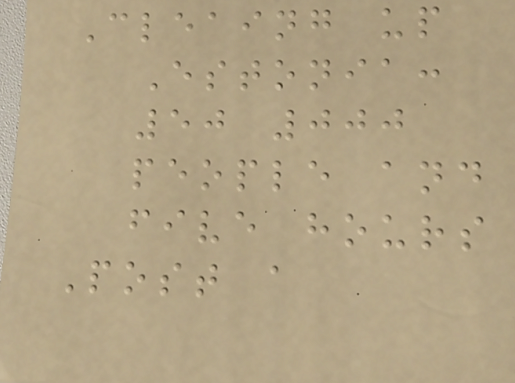Cleaing up
Estonia:
50 000
people and
five hours
Post a
